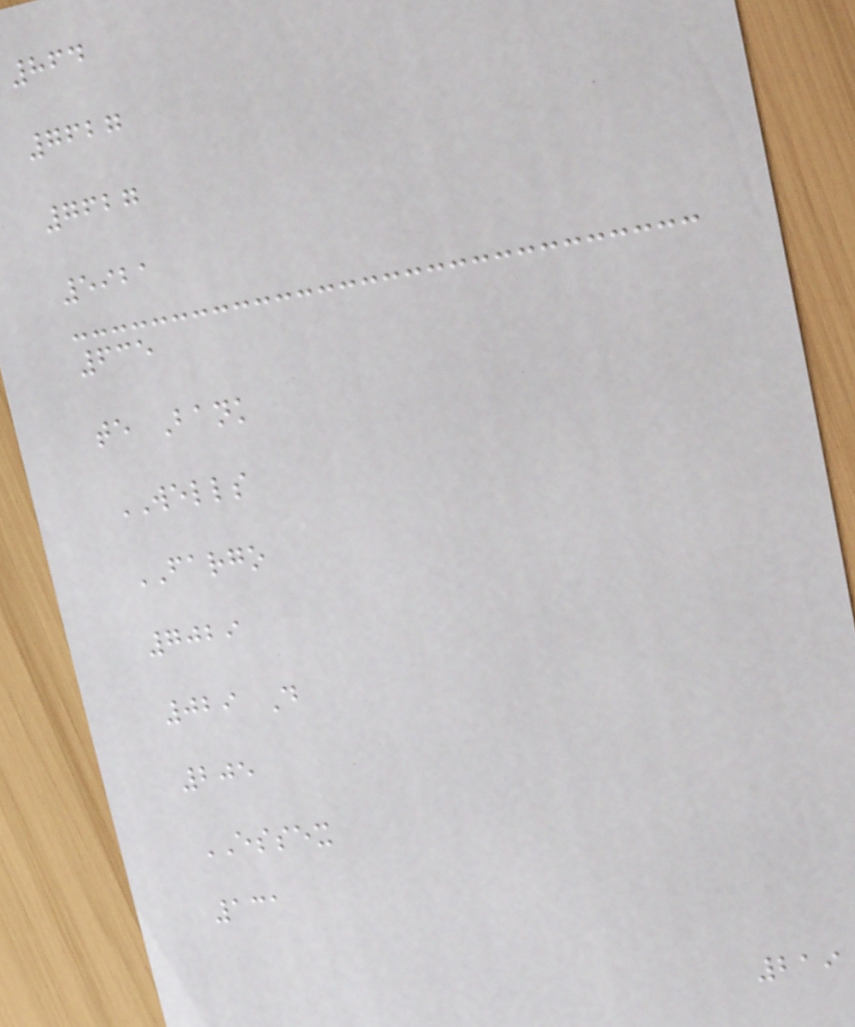864
7627
7627
5921
635
te Bank
WELLS
FARGO
7029
029 D
205
ESSEX
131
219
